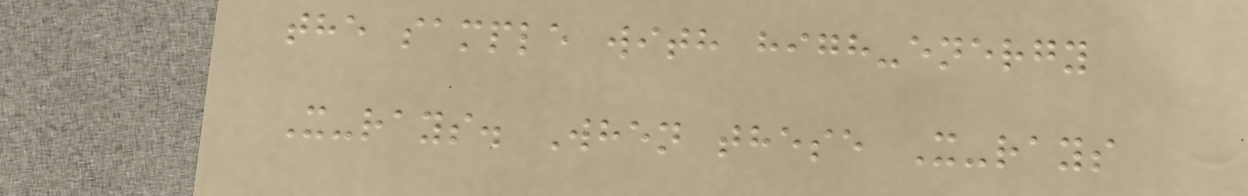the sample with high-energy
X-rays. When these X-rays
